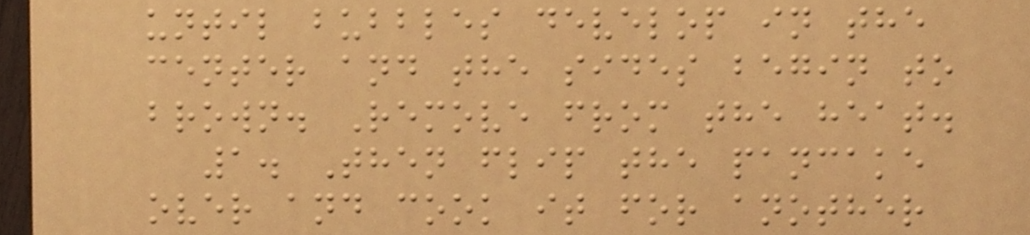until bubbles develop in the
center and the sides begin to
brown. Remove from the heat.
1. Then flip the pancake
over and cook it for another
